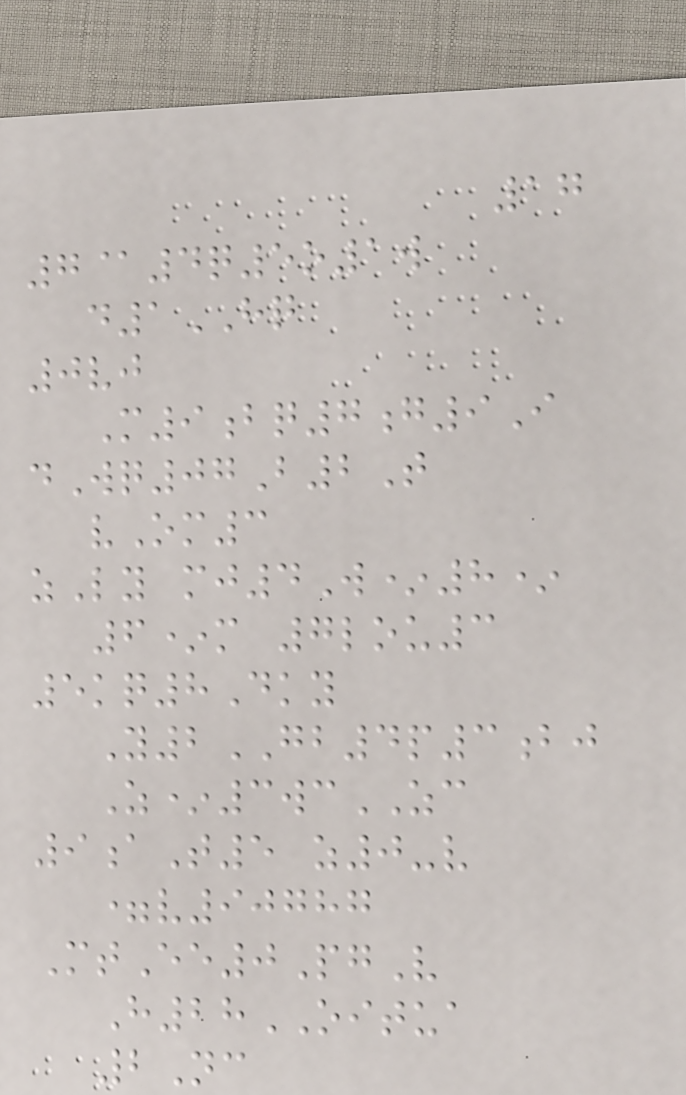17
7@4q5o1w
d1HQ
0vj
M9bq7g9I
dWq07B2T
vOm3
zLy mj4W*8*
6*m 7lou3
5kq8Dky
Y2GB4p3bj
Z*3wcZC
9aT5 z0-v
=v90787
MtEe0PgV
H28OITUA
2Nc
